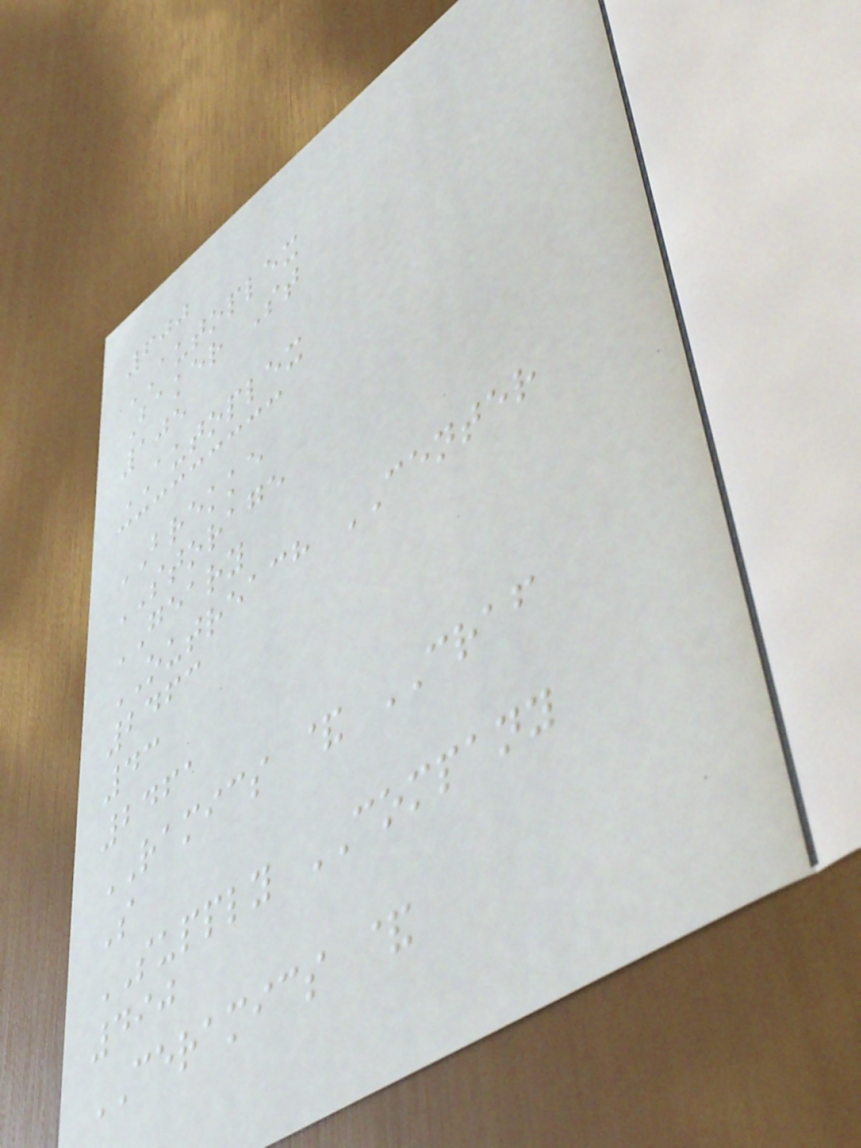600
AUTOPLEX
Baker St
105
AUTOPLEX
BREKKE
STORAGE
GEARY
OUTREACH CENTER
2463
43
2461
RAMICS & CRAF
S
SUPPLY COMPANY
490
CERAMICS &
